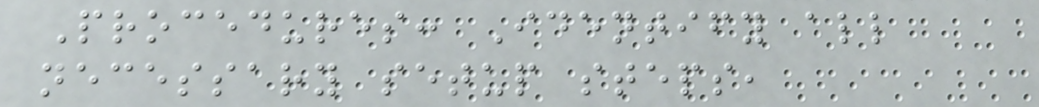Procedures: Identify all
necessary setup steps,
